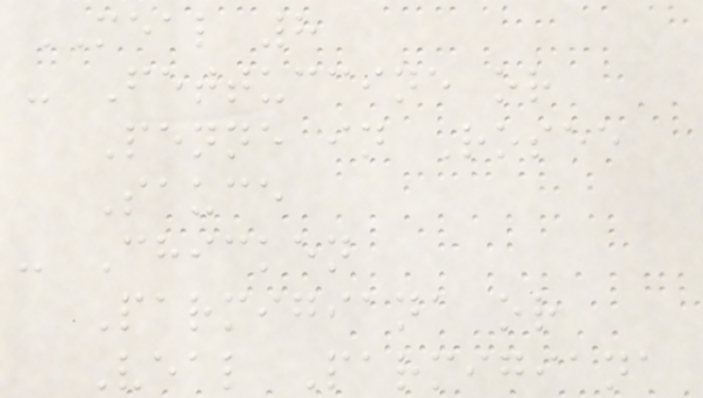MEAL 8
- Fettuccine or
Penne in Rosee
Sauce
- Chicken
Parmigiana or
Veal Parmigiana
